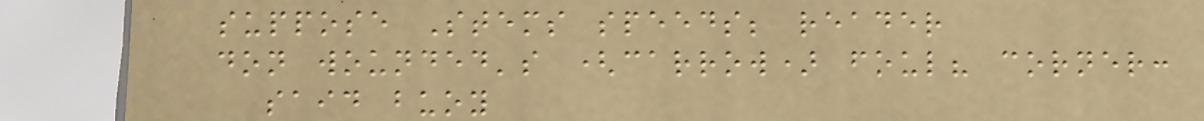suppose Stems speeds; reader
don wounded's (carrow) foul? corner:
said buoy
